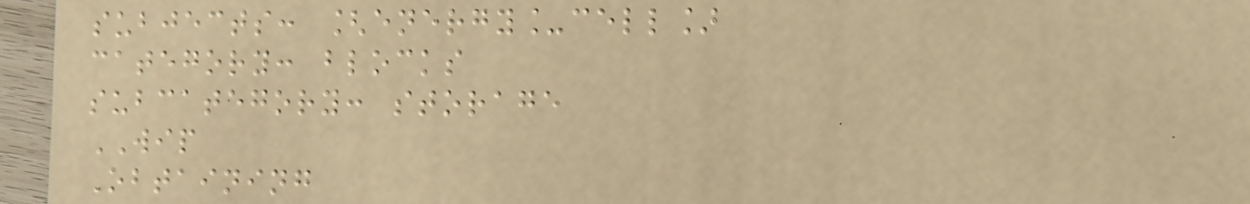subjects: [energy_cell]
category: blocks
subcategory: storage
WIP
Obtaining
